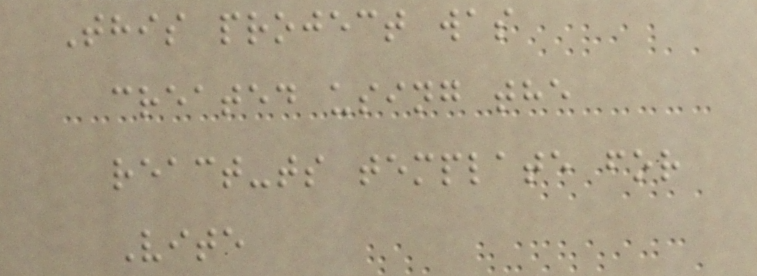This project was
created using the
react-ts template for
Vite
